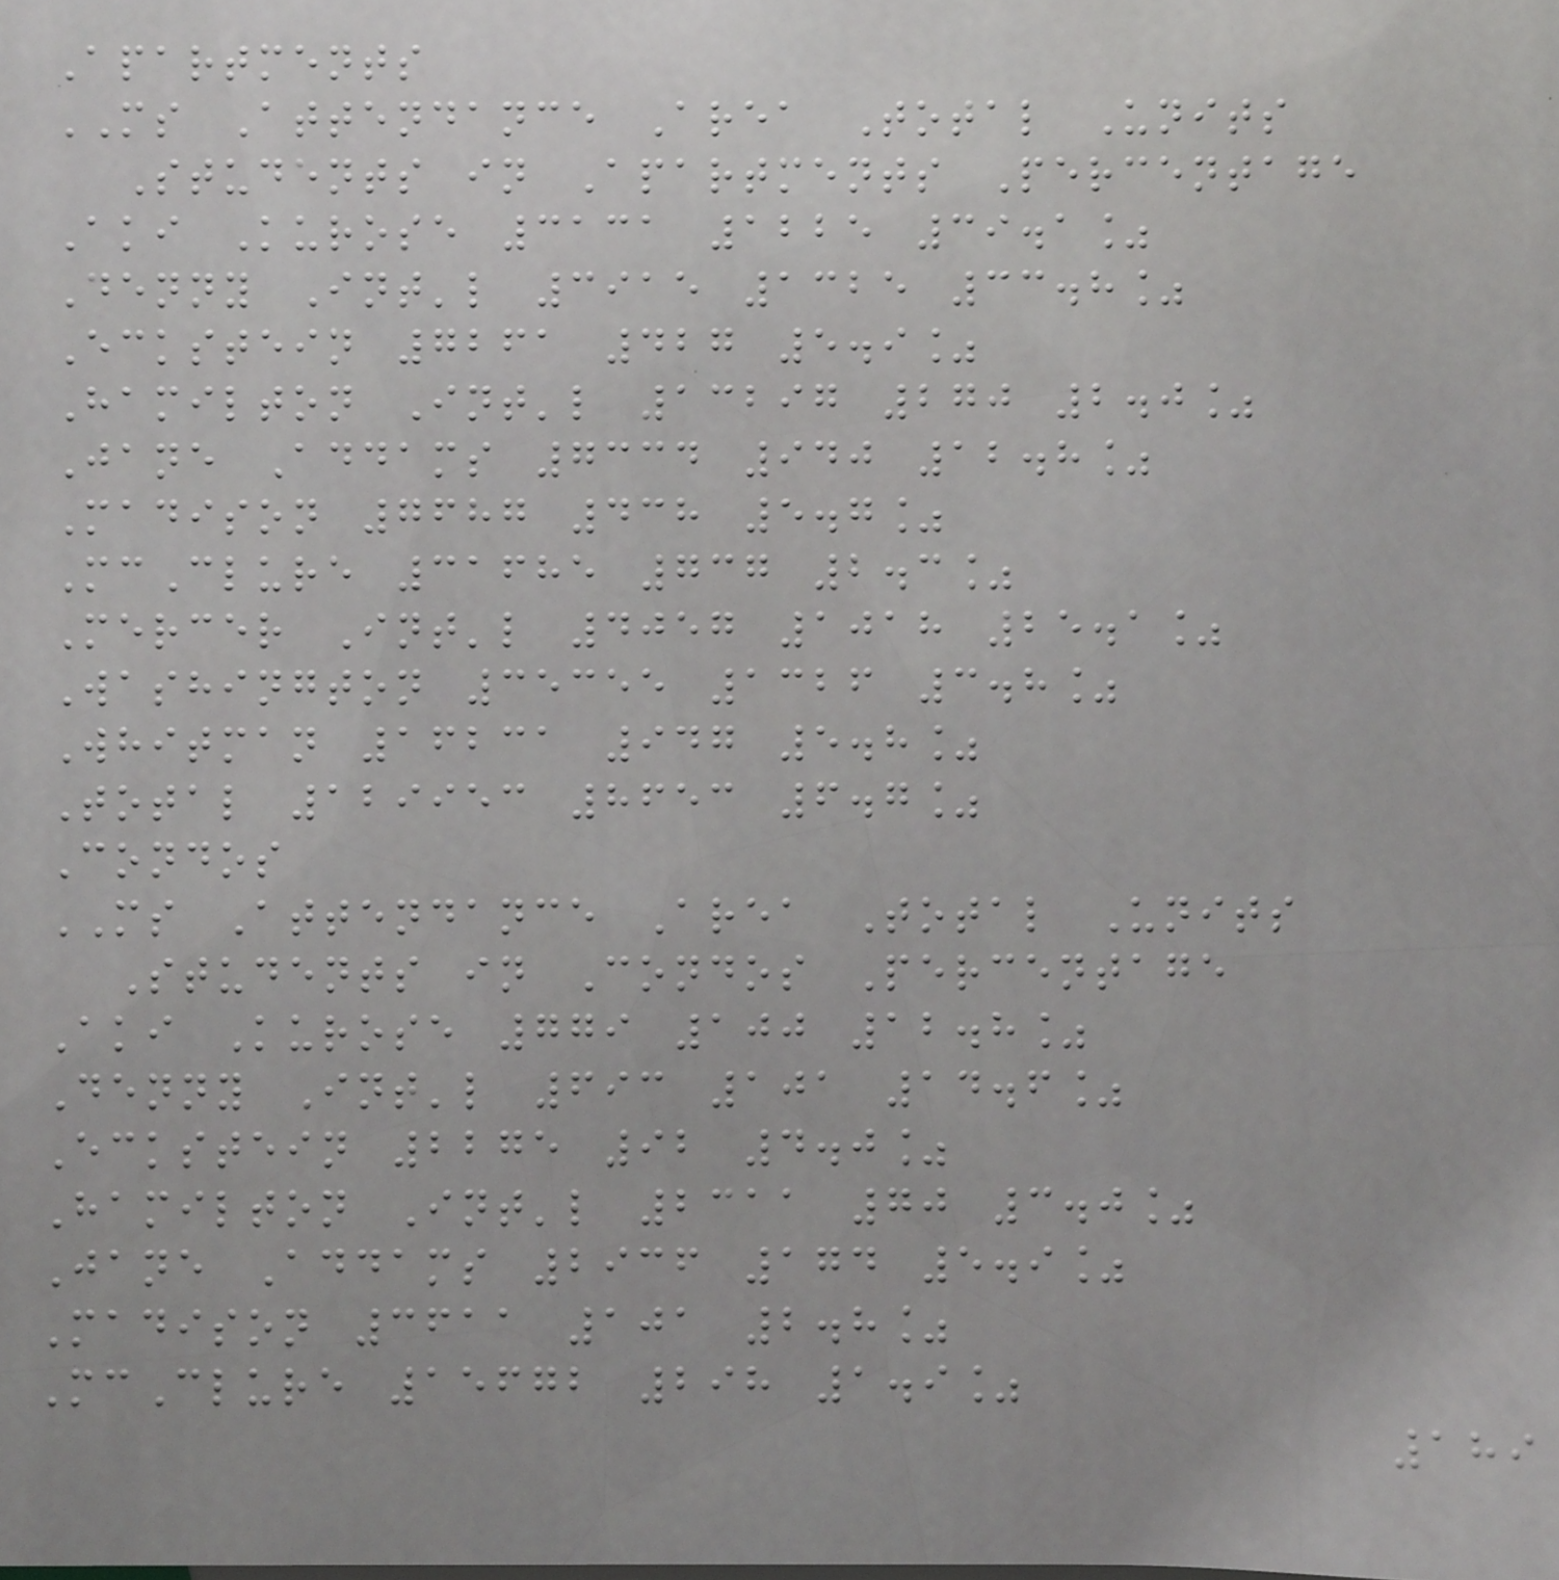Apartments
MS Attendance Area Total Units
Students in Apartments Percentage
Aki Kurose 3131 1225 39.1%
Denny Int'l 3915 1325 33.8%
Eckstein 7261 427 5.9%
Hamilton Int'l 13297 270 2.0%
Jane Addams 7334 940 12.8%
Madison 7687 438 5.7%
McClure 31685 737 2.3%
Mercer Int'l 4057 1018 25.1%
Washington 35355 1326 3.8%
Whitman 16231 947 5.8%
Total 129953 8653 6.7%
Condos
MS Attendance Area Total Units
Students in Condos Percentage
Aki Kurose 779 100 12.8%
Denny Int'l 693 101 14.6%
Eckstein 2275 92 4.0%
Hamilton Int'l 2311 70 3.0%
Jane Addams 2936 174 5.9%
Madison 3611 101 2.8%
McClure 15672 298 1.9%
189
